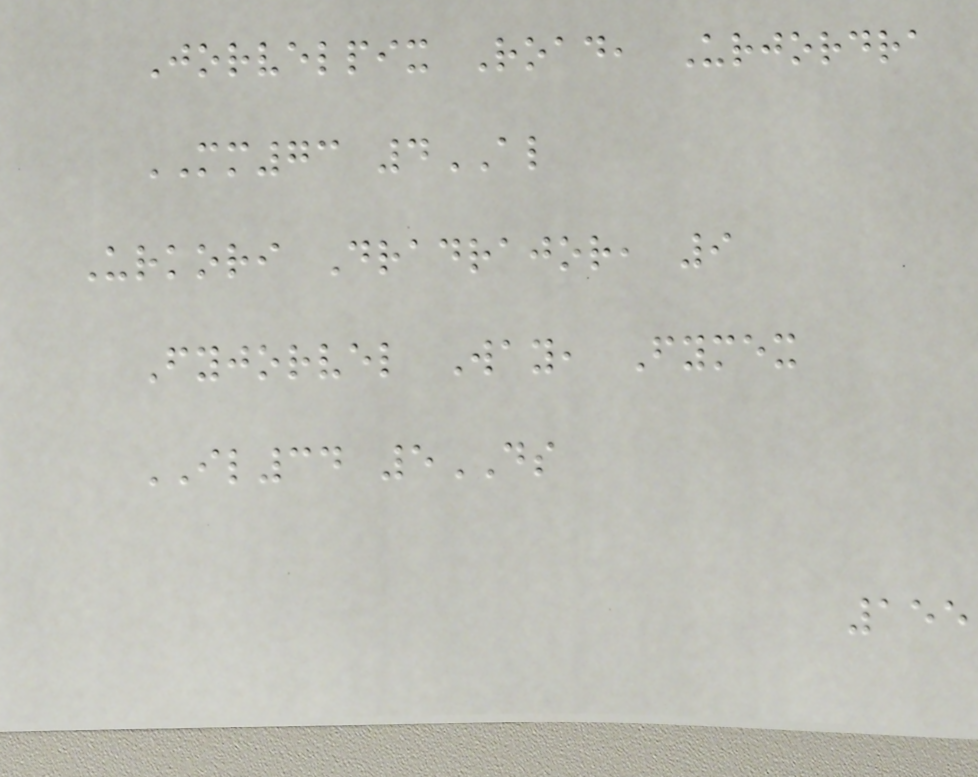Jorvelpix Road, Urjordra
MM73 4AL
Urkori Dradrajor, 9
Fyjorvel Way, Fymex
IL34 5DS
155
